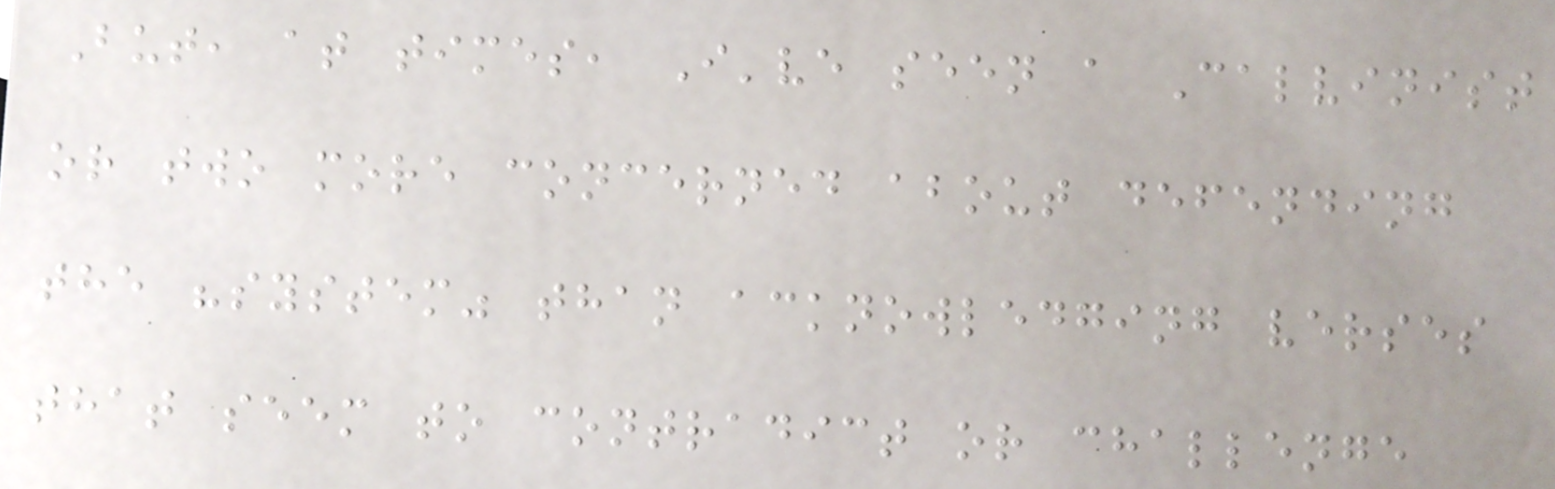But, at times, I've seen a Calvinist
or two more concerned about defending
the "system" than acknowledging verses
that seem to contradict or challenge
